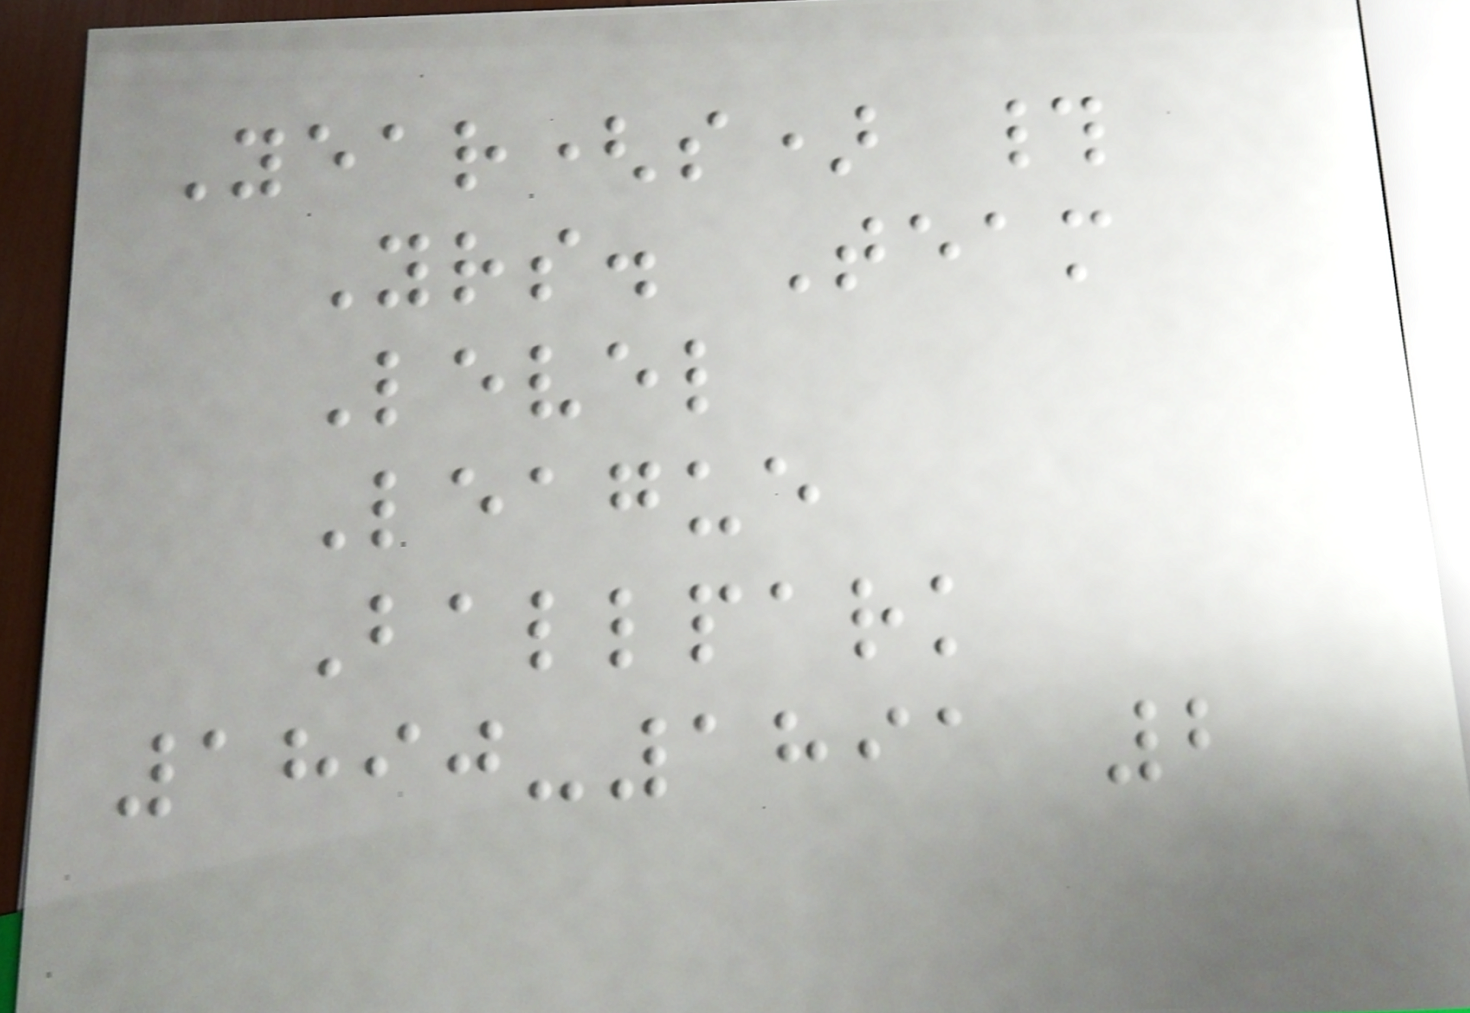Year(s) #
Yrs. Team
Level
League
Ballpark
1890-1891 2
